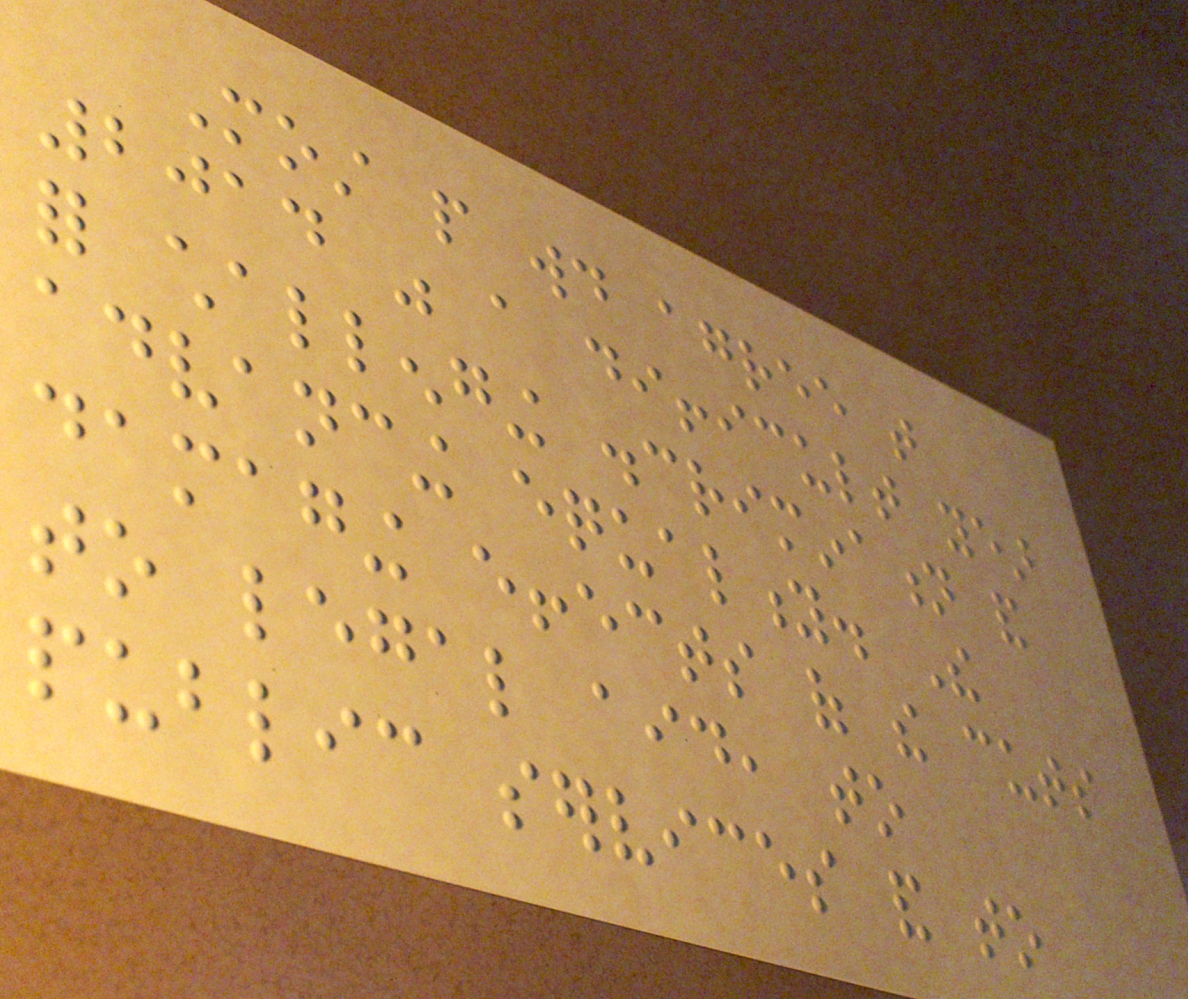Most people would agree that
2014 was a difficult year
for challenging discrimination and
advancing equality. The
damaging effects of the cuts
to legal aid, to
public services and to
